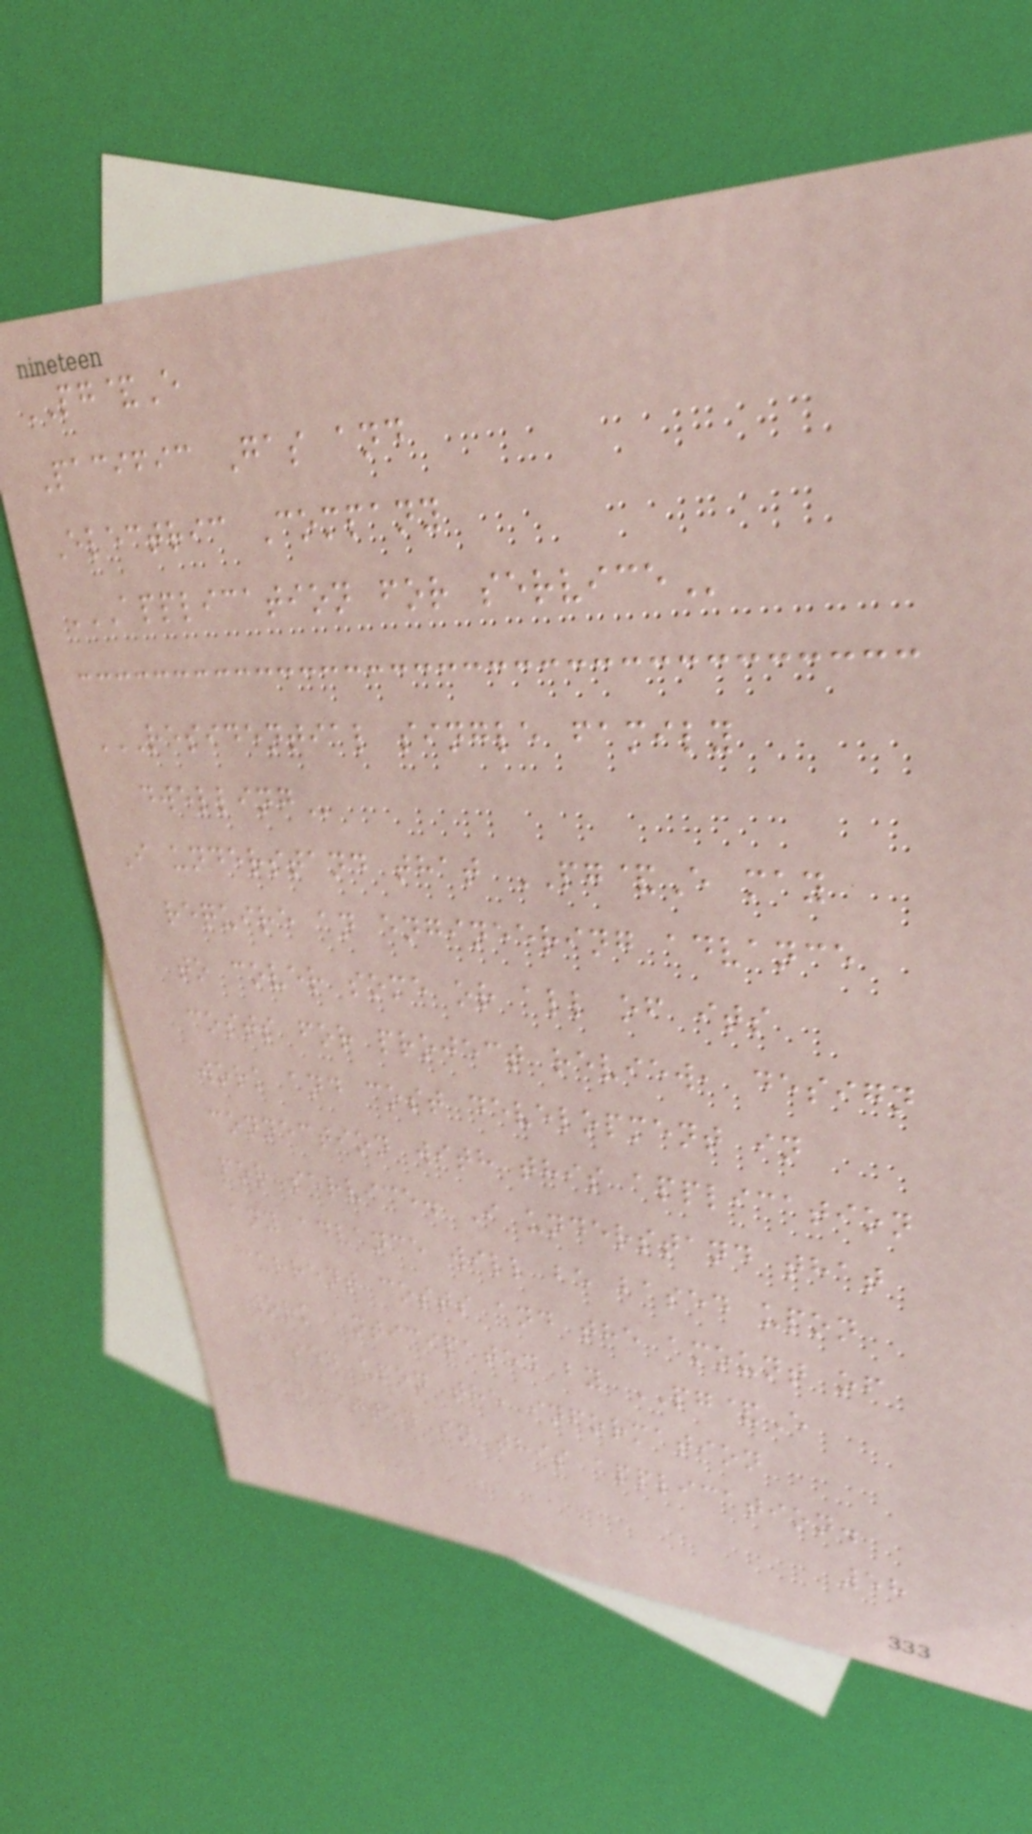PG&E
Pacific Gas and
Electric Company
APPLICATION FOR SERVICE
RESIDENTIAL SINGLE FAMILY
DWELLING
I understand that PG&E may
require an engineering advance
to cover some or all of its
costs for project review, design
work and cost development in
connection with this application
for service. I understand that
any advance will be based upon
current costs and the amount of
work anticipated by PG&E
based upon the information
submitted in this application.
58
